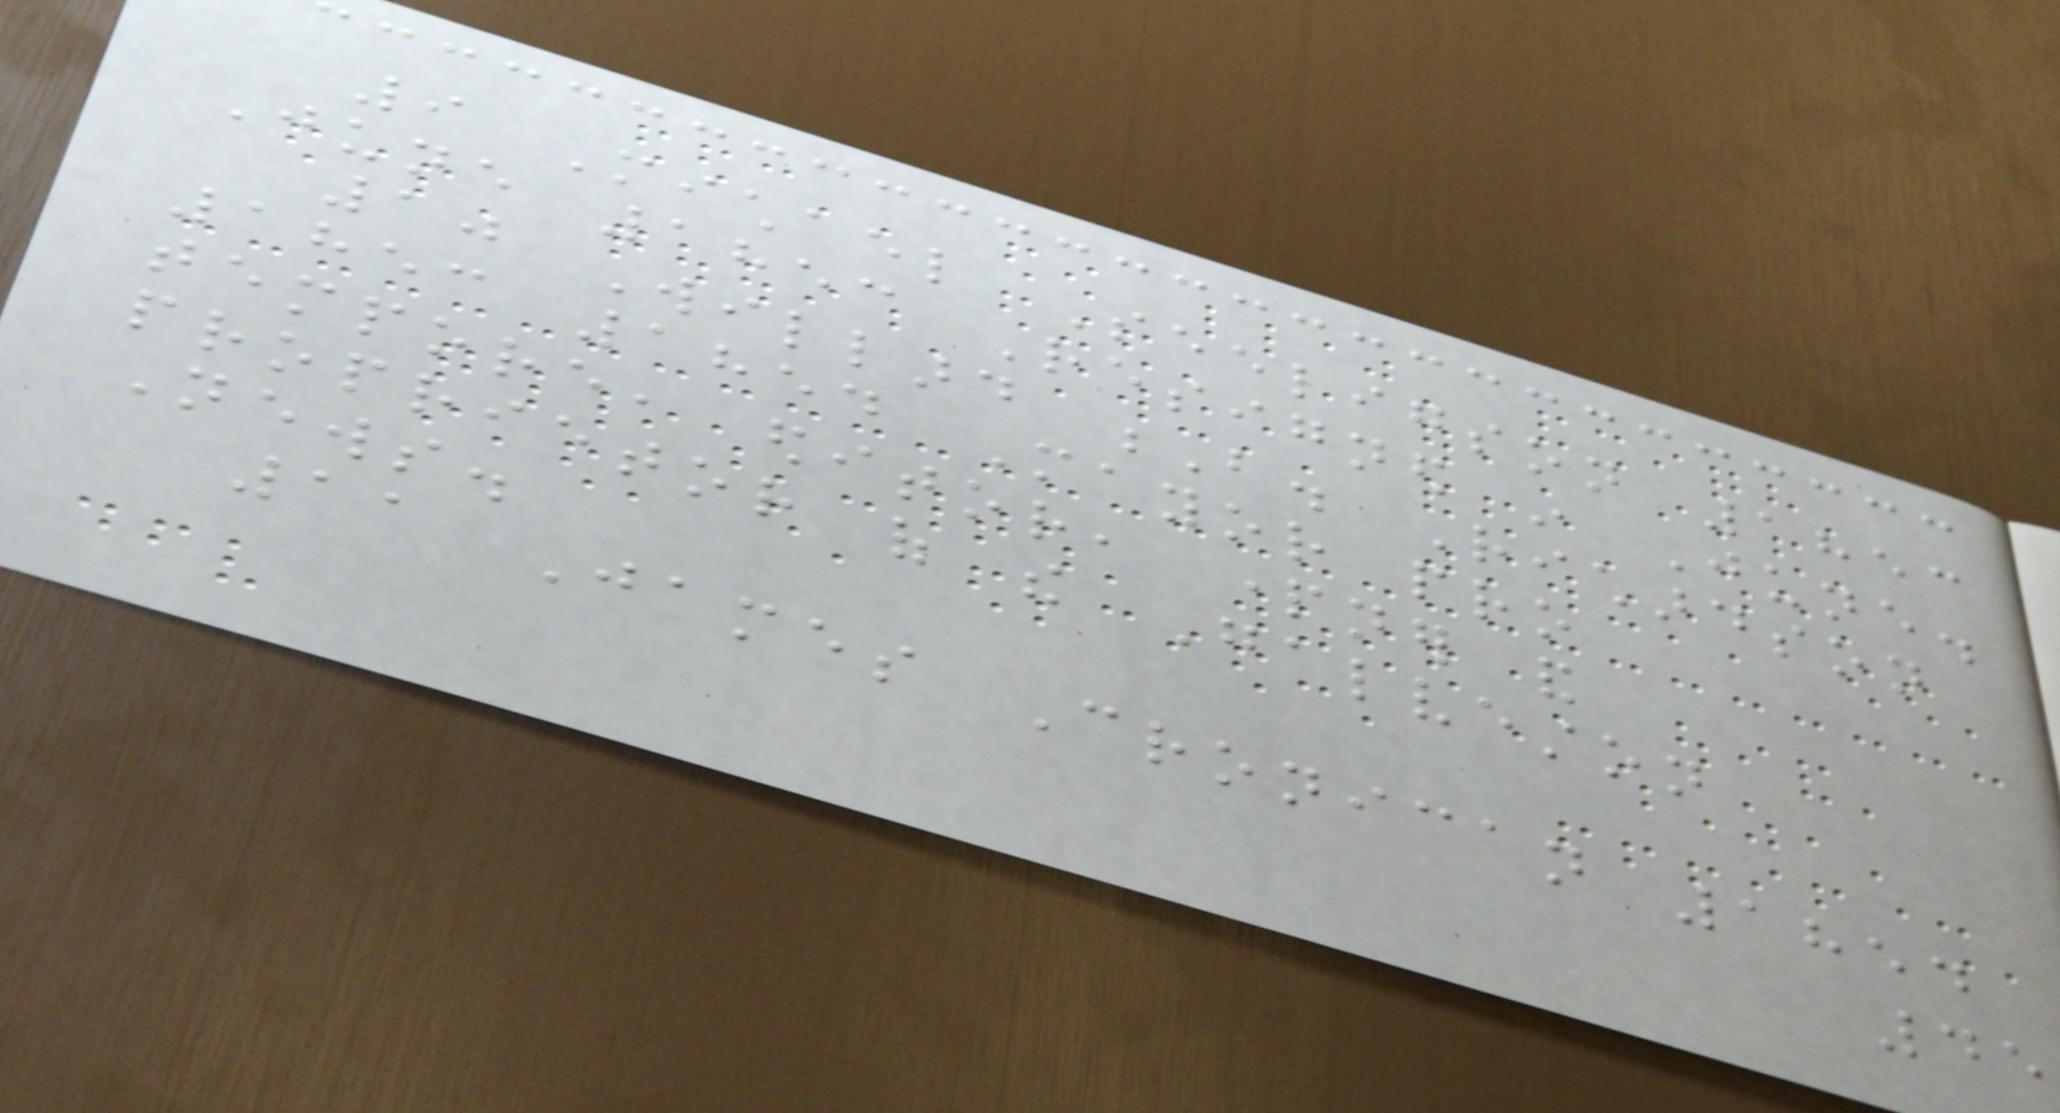9 Michael Seeligson 1853
June 1853 Resigned in June.
10 Willard B. Richardson
1853 1854 Mayor pro
tempore, editor, partner and
proprietor of the Galveston
News.
11 James Cronican 1854
45
